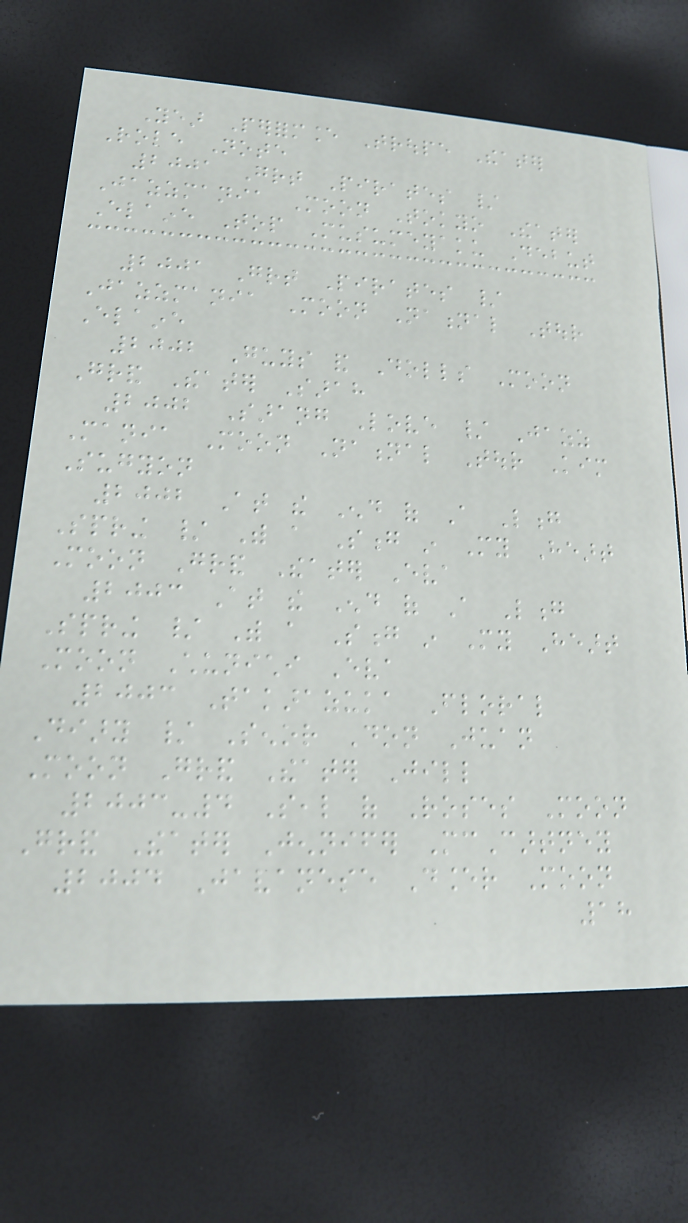Year Performance Troupe Theater
Role Note
2001 Great Pirates /
Jazzmania Moon Tokyo Theater
Elaine Top Musumeyaku Debut
2001 Great Pirates /
Jazzmania Moon National Tour
Elaine
2002 Guys and Dolls Moon
Grand Theater Sarah
2002 Sarang Love / Jazz
Mania Moon National Tour Kim
Sugyon
2002 At the End of A Long
Spring / With a Song in My Heart
Moon Grand Theater Eva
2003 At the End of A Long
Spring / With a Song in My Heart
Moon Chunichi Eva
2003 Takarazuka Floral
Diary / Senor Don Juan
Moon Grand Theater Jill
2003-4 Seal of Roses Moon
Grand Theater Jennifer McCartney
2004 Javanese Dancer Moon
18
